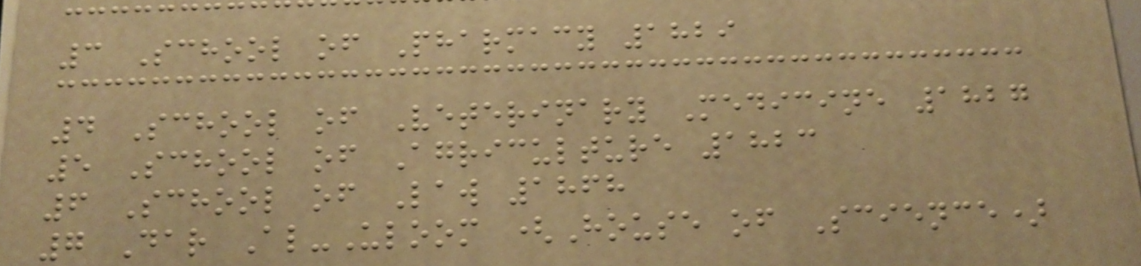3 School of Pharmacy 1829
4 School of Veterinary Medicine 1827
5 School of Agriculture 1823
6 School of Law 1868
7 Dar Al-Uloom (House of Science)
